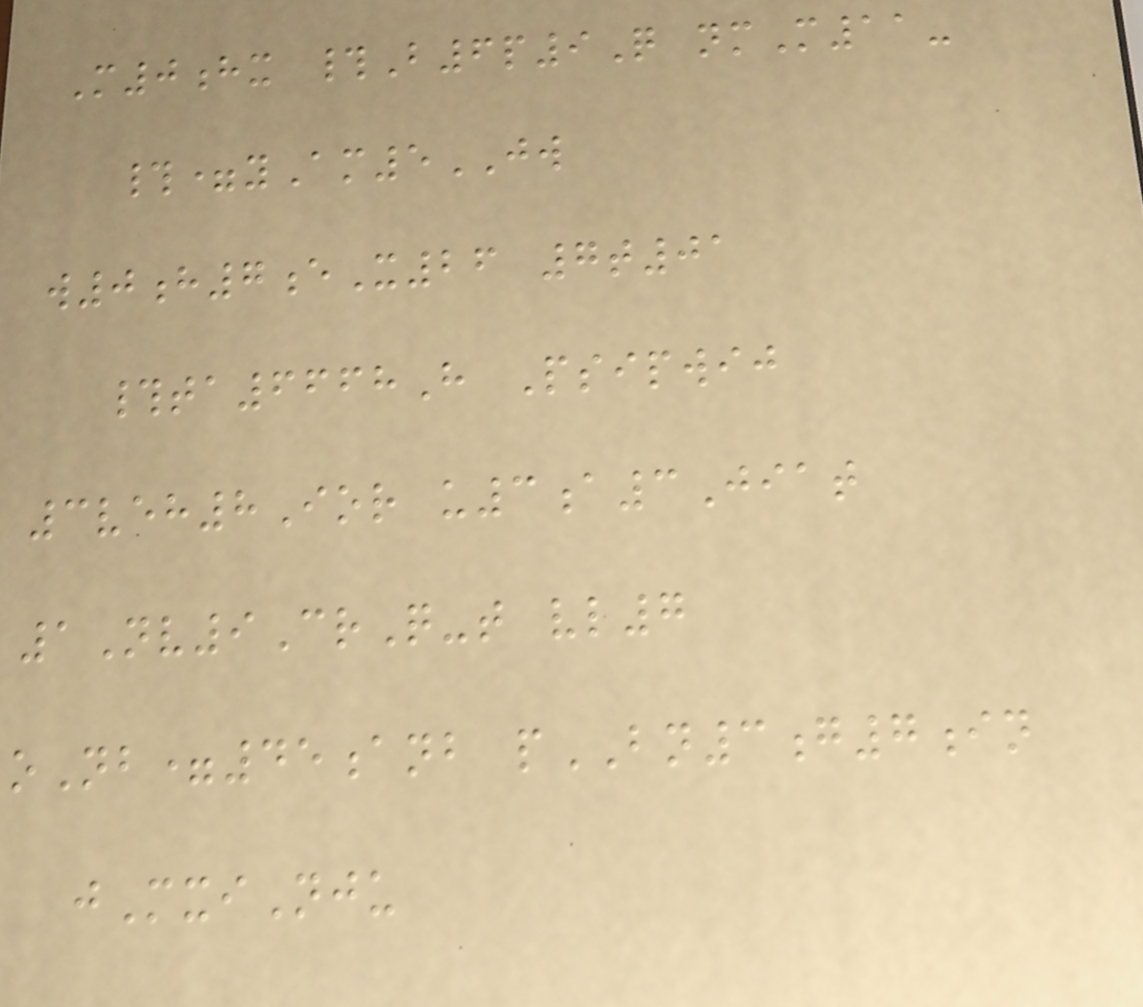M0hx #B6p9Q nmM11-
#=yAm5JW
w0h7eX26 7t01
#ta6668H Psipwij
3veh8Ior u3a3Jiat
1Nv9CrQ-t vl7
oNb=45anb pBN3g7in
jMxiNju
